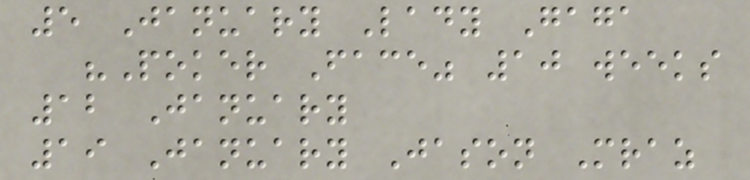5 January Lady Gaga
"Poker Face" 10 weeks
12 January
19 January Jason Mraz
